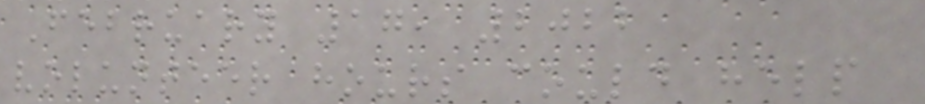February 17, 2022
volunteer hours could help
